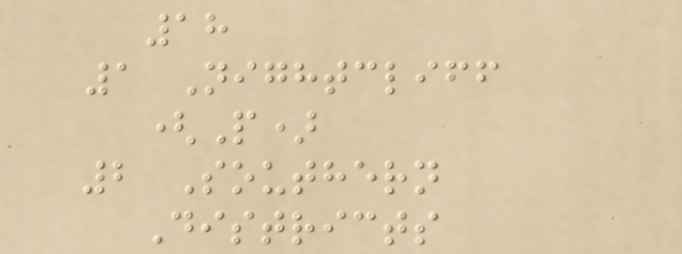18
1 Nightcliff
(P)
2 Southern
Districts
